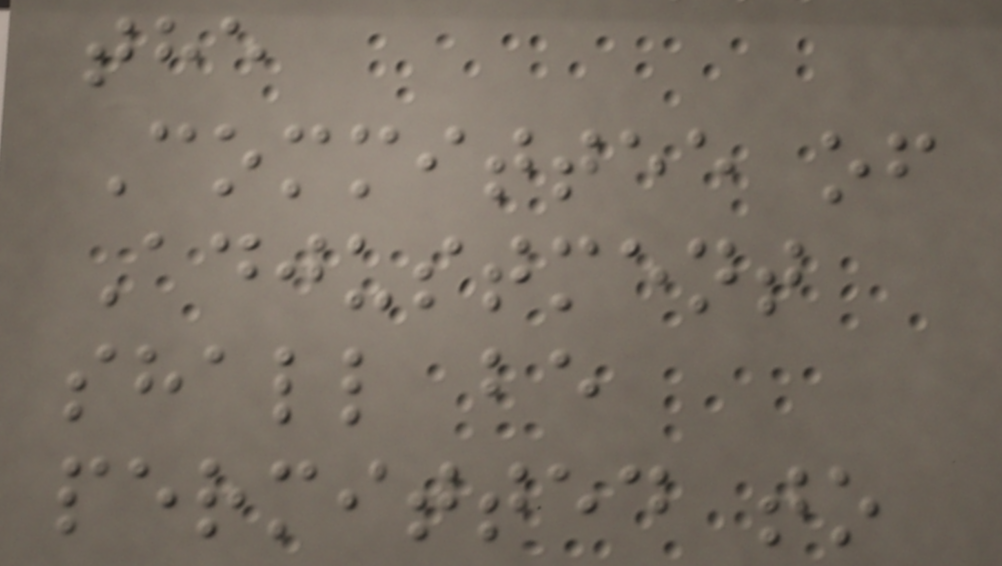the
Committee of
Adjustment
shall be
permitted to
